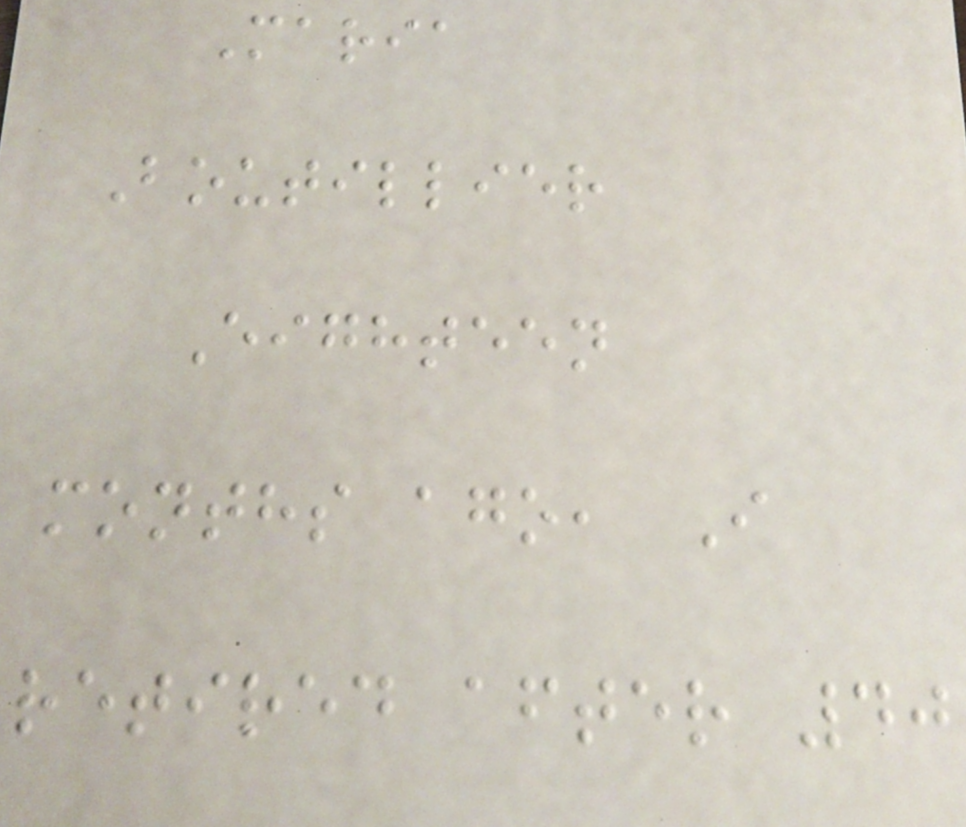Maria
Boutillier
Eighteen
months ago, I
retired after 40
